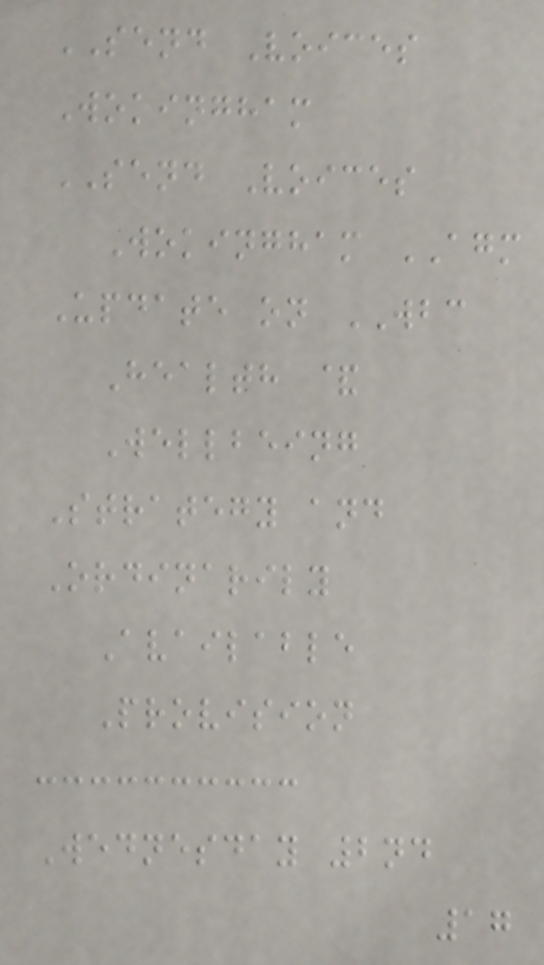SEND Voices
Wokingham
SEND Voices
Wokingham AGM
Update on WBC
Health &
Wellbeing
Strategy and
Ordinarily
Available
Provision
Wednesday 2nd
17
